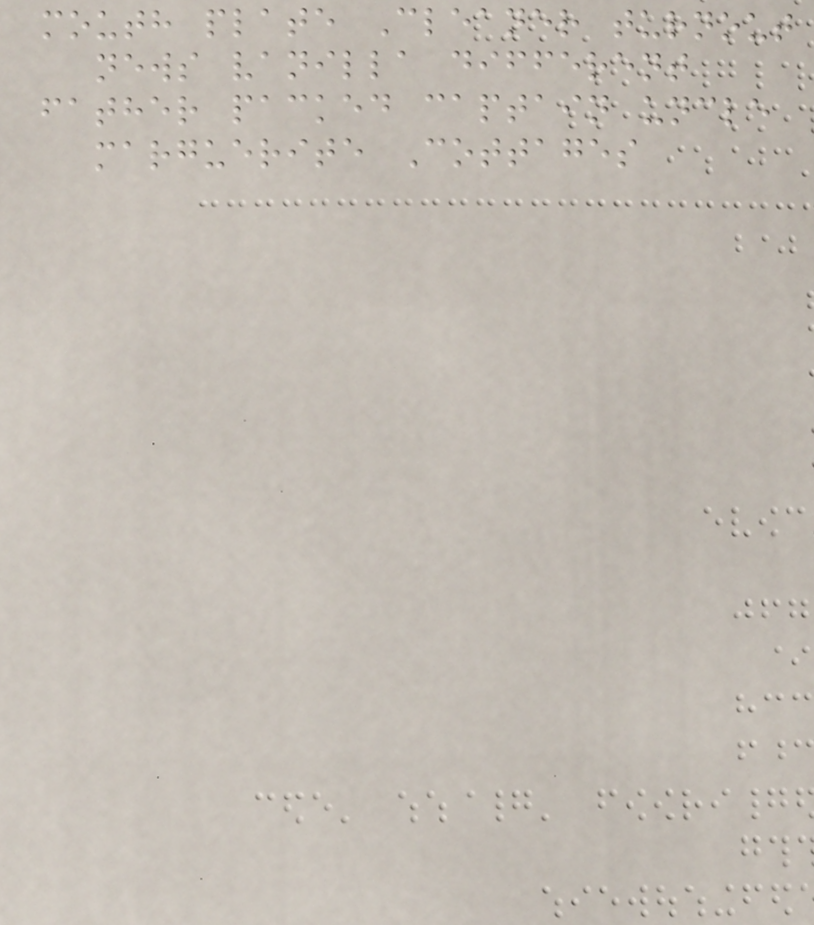mouth plate Cleaner turnout
news vanilla different
father packed captain uncle
marguerite Cottages
